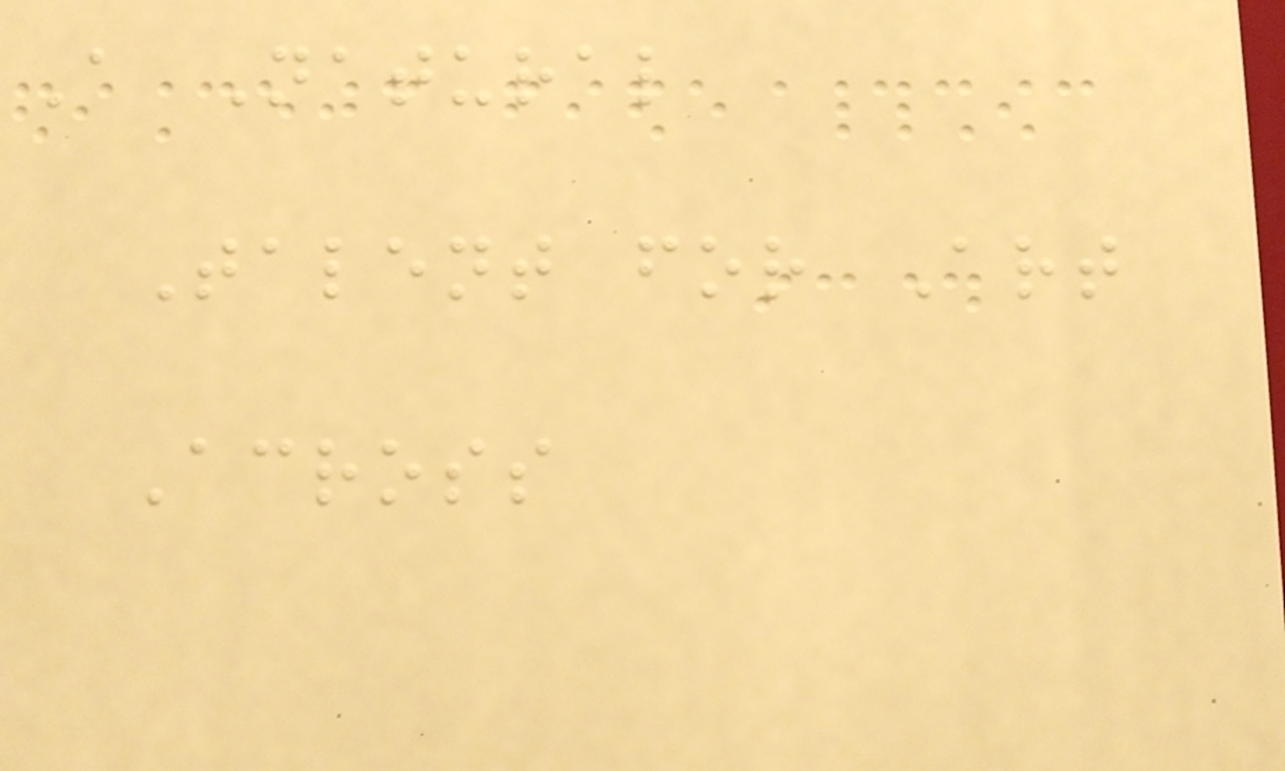A Natural
Talent for Art
Across
